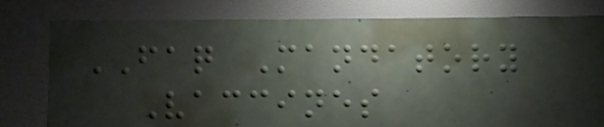FAQ Mandatory
Vaccines
